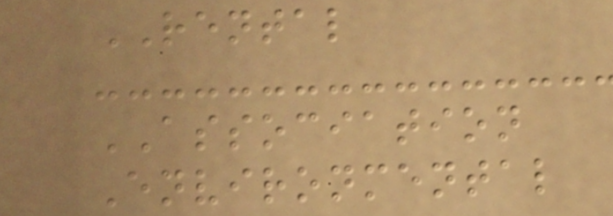RENTAL
ASSOCIATION
Environmental
